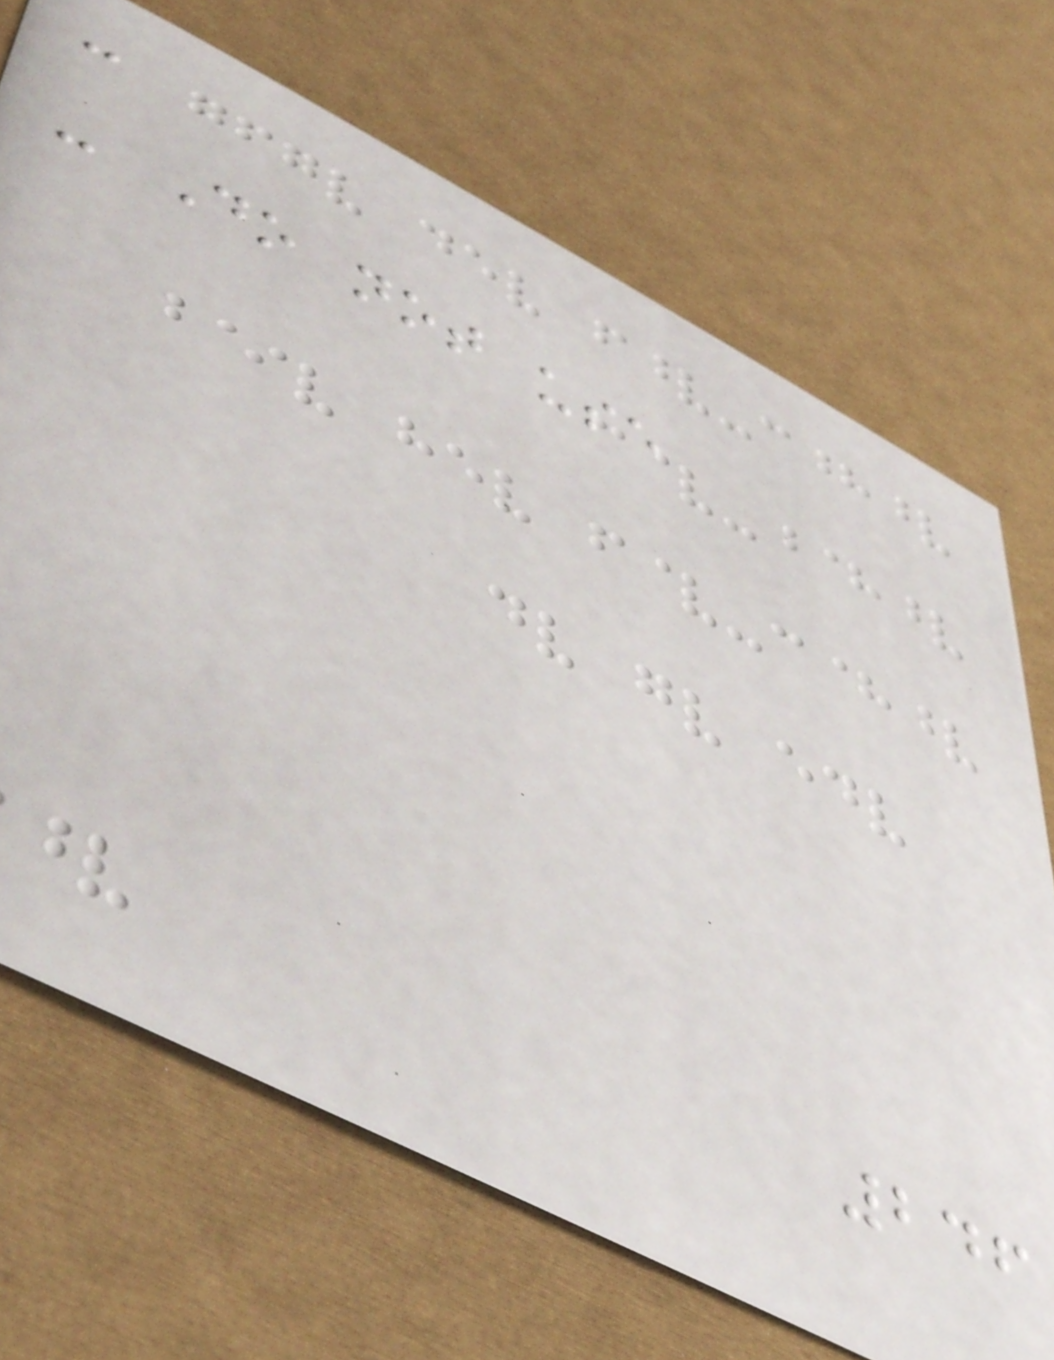-
- Do not use
246
